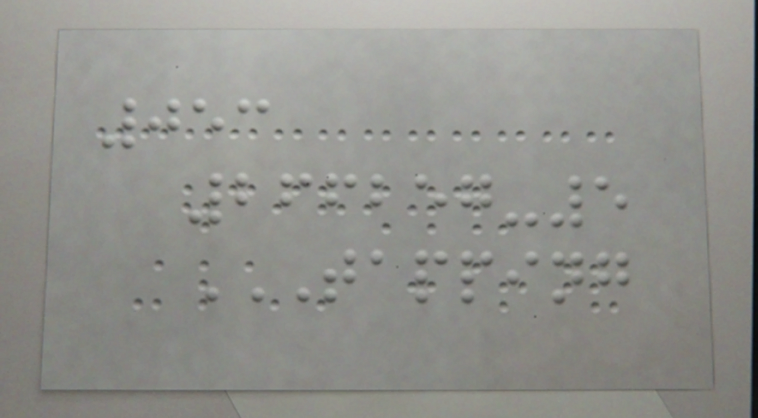053
266257-5
TAPPING
